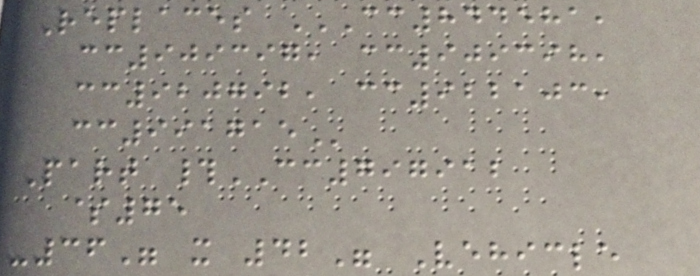Replaces CC844581,
CC909397, CC909398,
CC920792, CC922103,
CC991715
Part #CC797912
$75
-36" x 42" Vehicle
